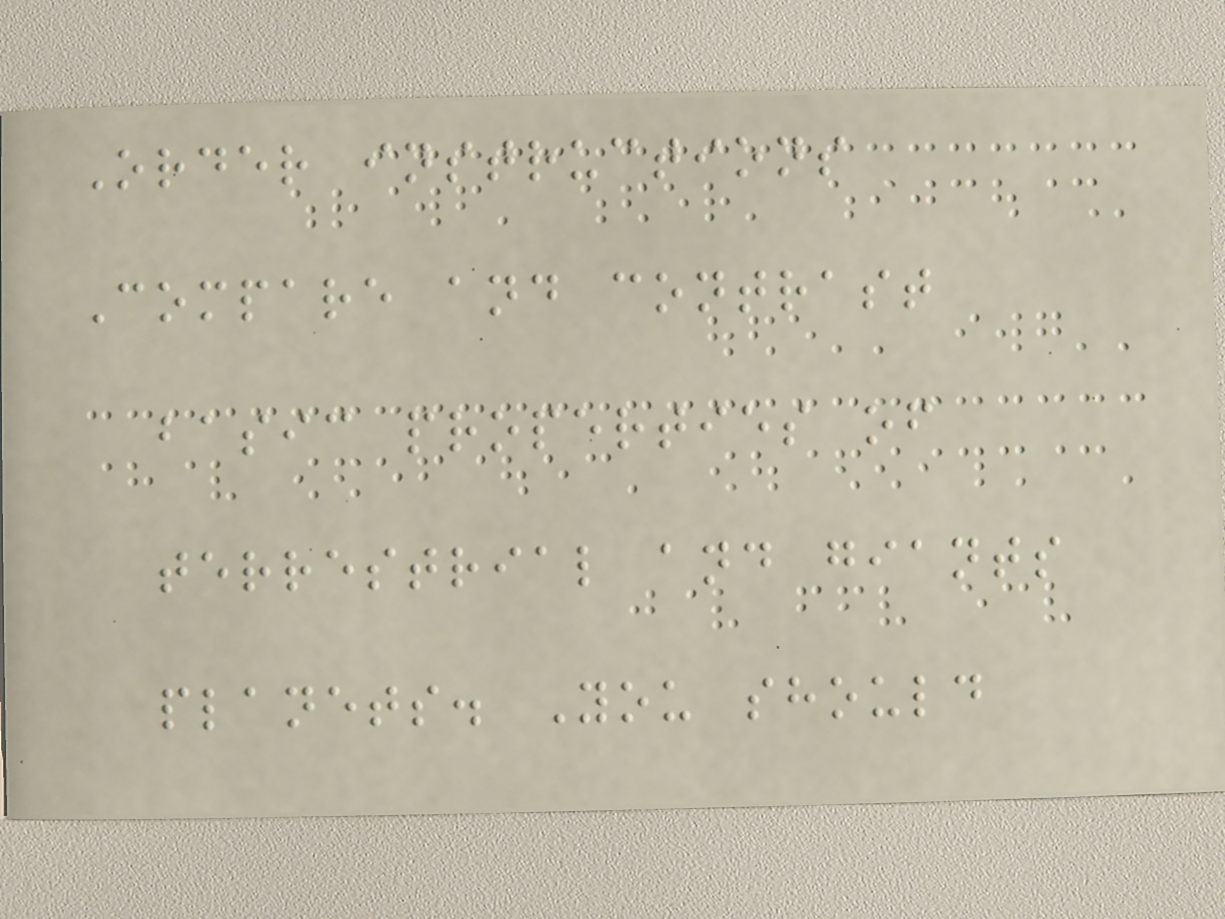Order instructions
Compare and contrast
basic properties of
terrestrial and giants
planets. You should
